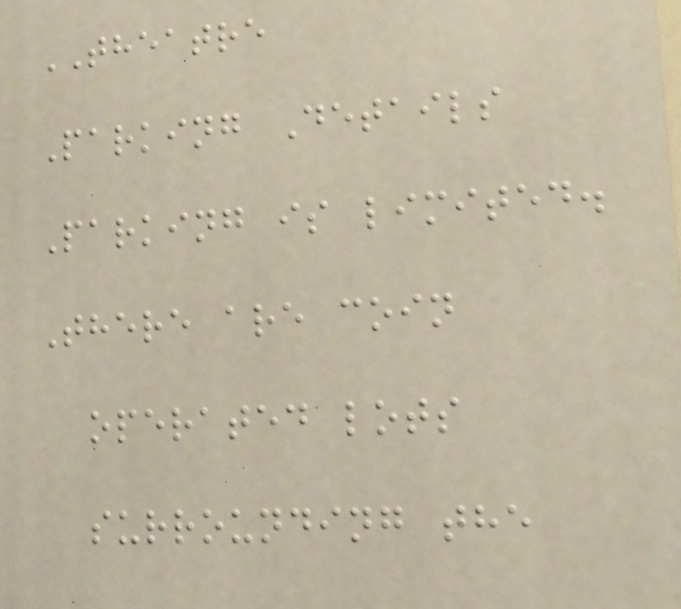THEATRE
Parking Details
Parking is limited.
There are coin
operated lots
surrounding the
